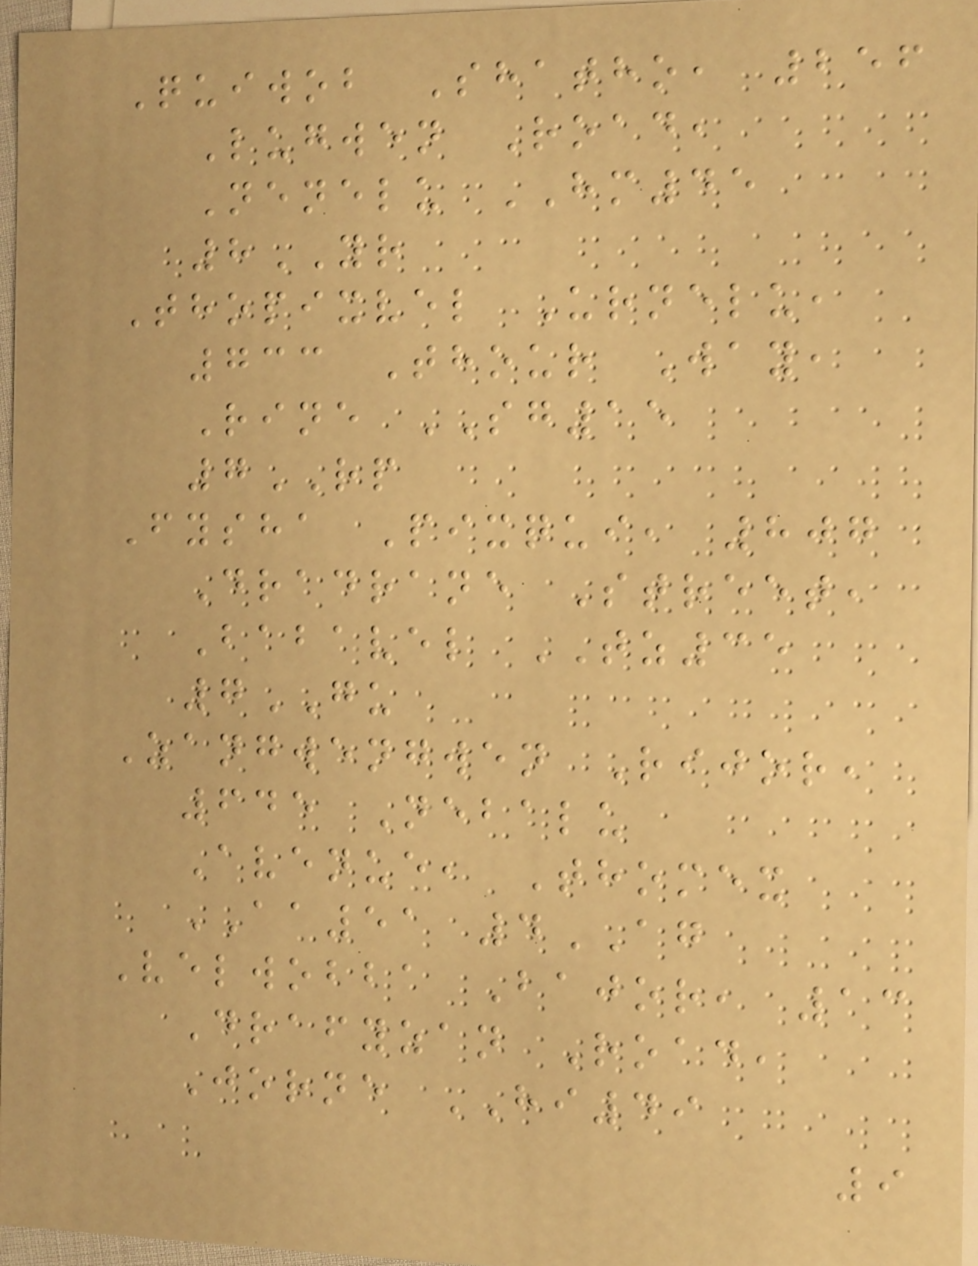Quiwob Shatho, 256
Lugwen Road,
Nenelu HM45
8YR
Thopixvel Urnelu,
733 Thour Way,
Rine SG15
7RP
Fysha Pixqui, 807
Dradrane Street,
Babavel TZ35
7GU
Zangwengwen Rijor,
645 Nebalu
Avenue, Thomex
AA51 4AG
Velwobba Bajor, 13
Drafyzan Road,
Jorne HI49
9
